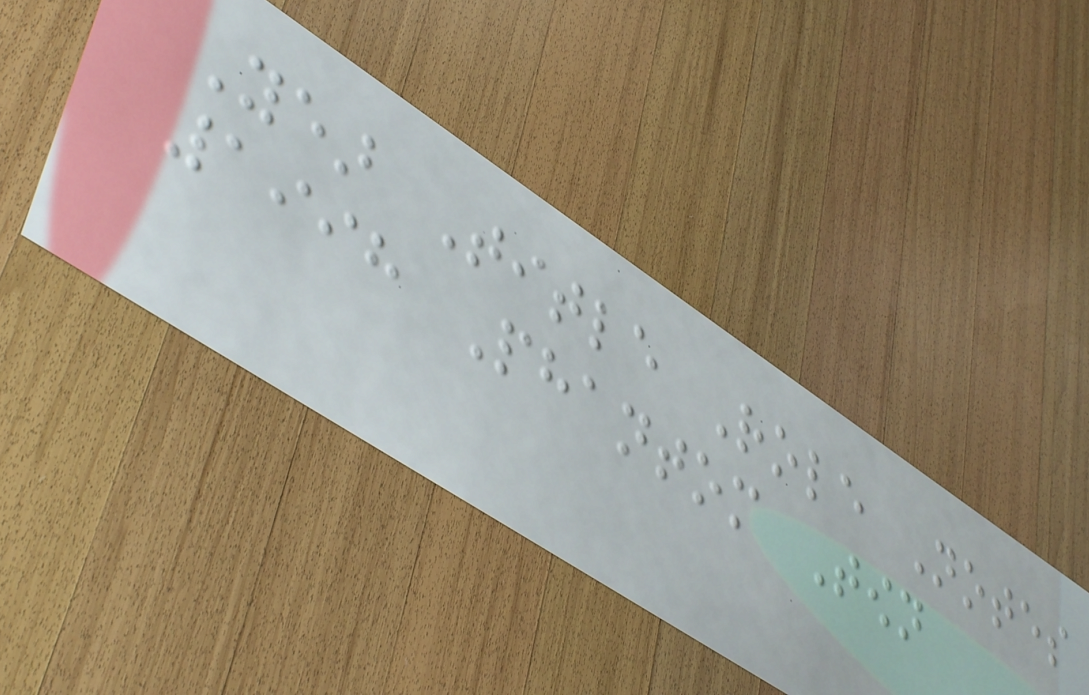Year Title Role Notes
1998 Phantom Town
